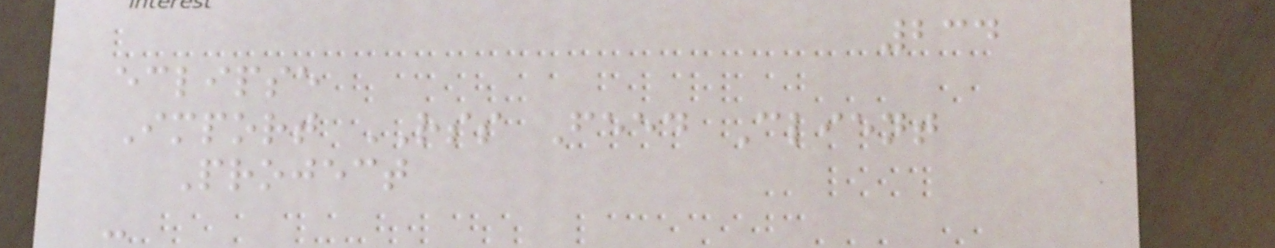234
eclipse
Import RSS Feed Client
Project
-
